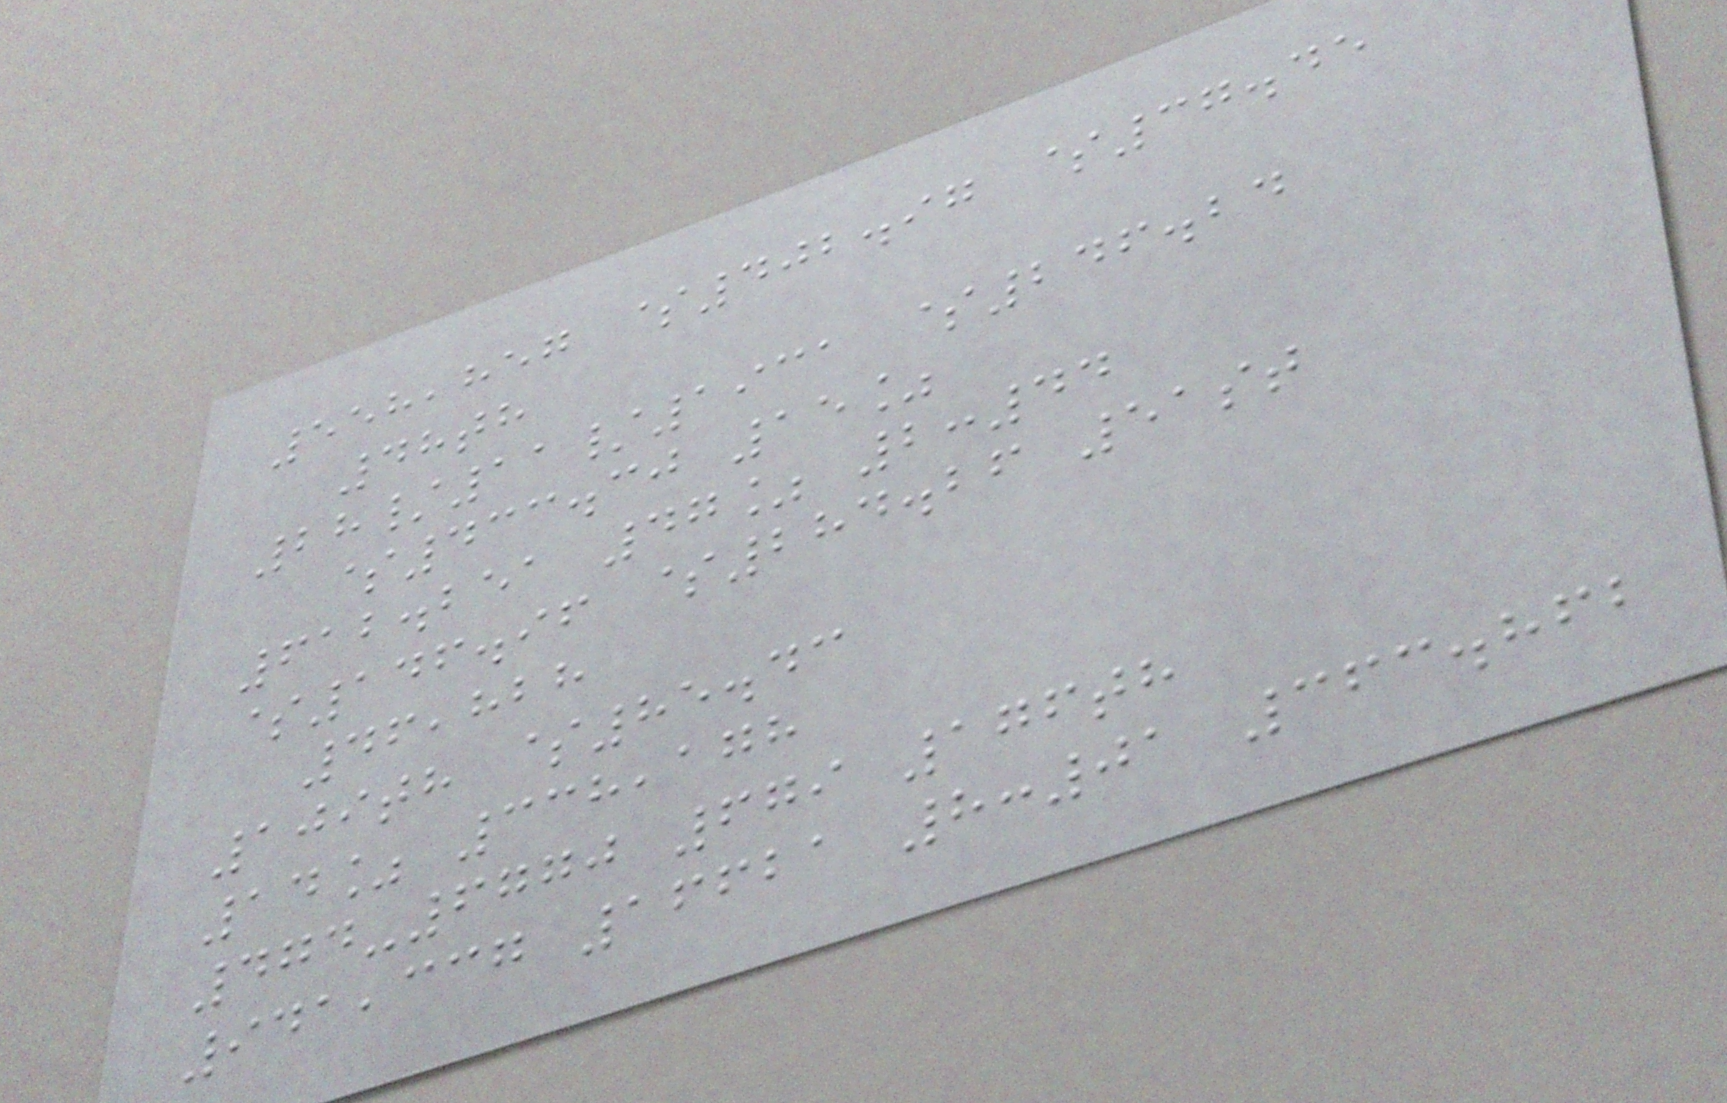558,857 $402.97 $37.45
48th
28/11/1931 $246.24
$433.30 15%
612.251 47% 2:44
$146.96 $284.26 51st
46,828
109th $85.43
14% 338,178
474-6770 679 176th
941,337 16621 8:01 363.862
